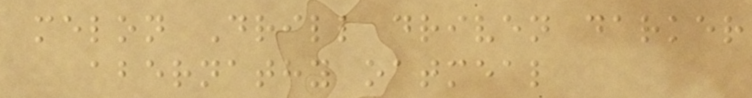melon Drill driven darker
abernathy oatmeal
